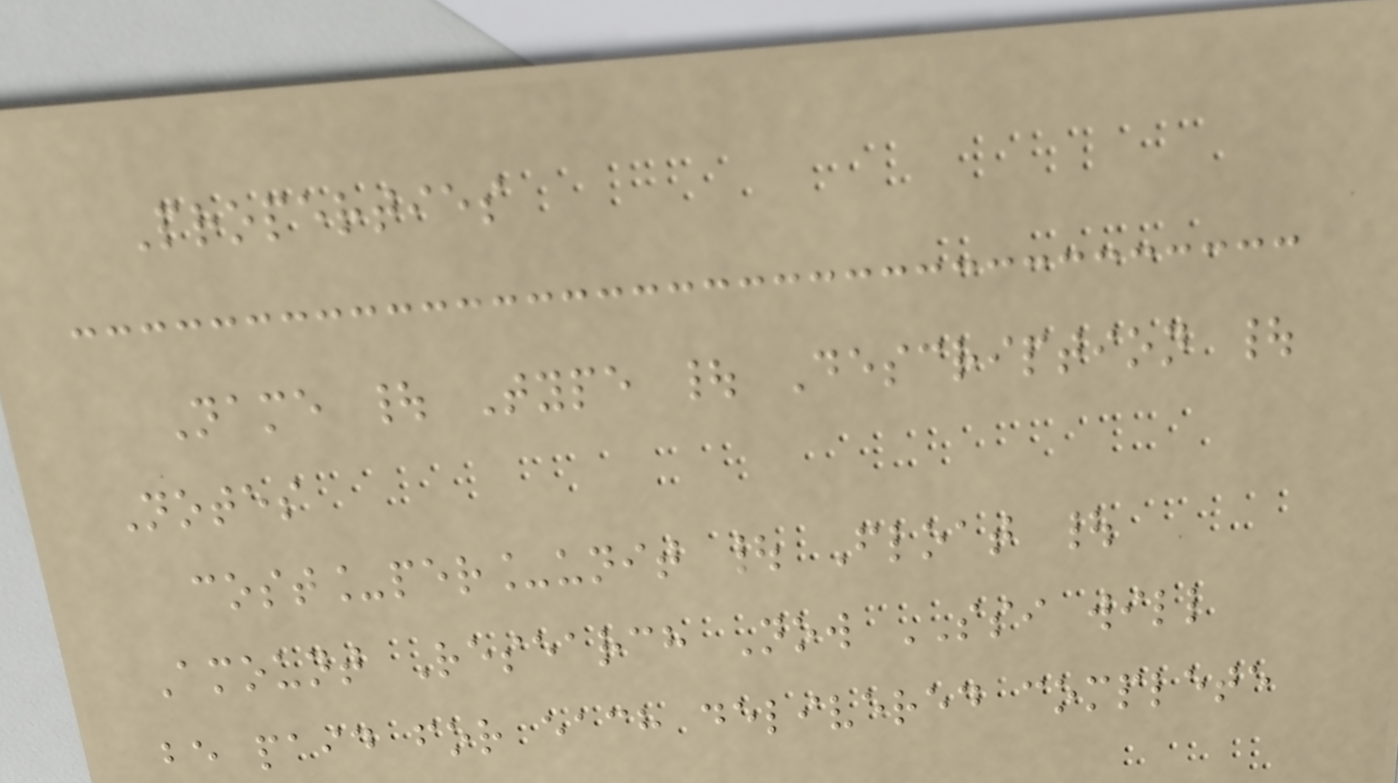Properties
Name | Type | Description |
Notes
cost_per_unit | Float |
Amount Research Now SSI will
be paid for each delivered complete
